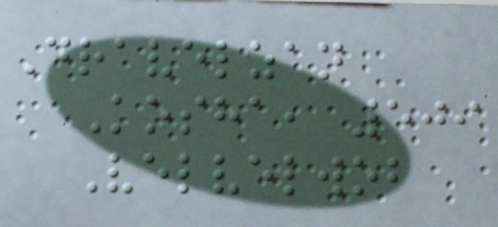Dravelzan
Kosha, 509
Velvelwob
